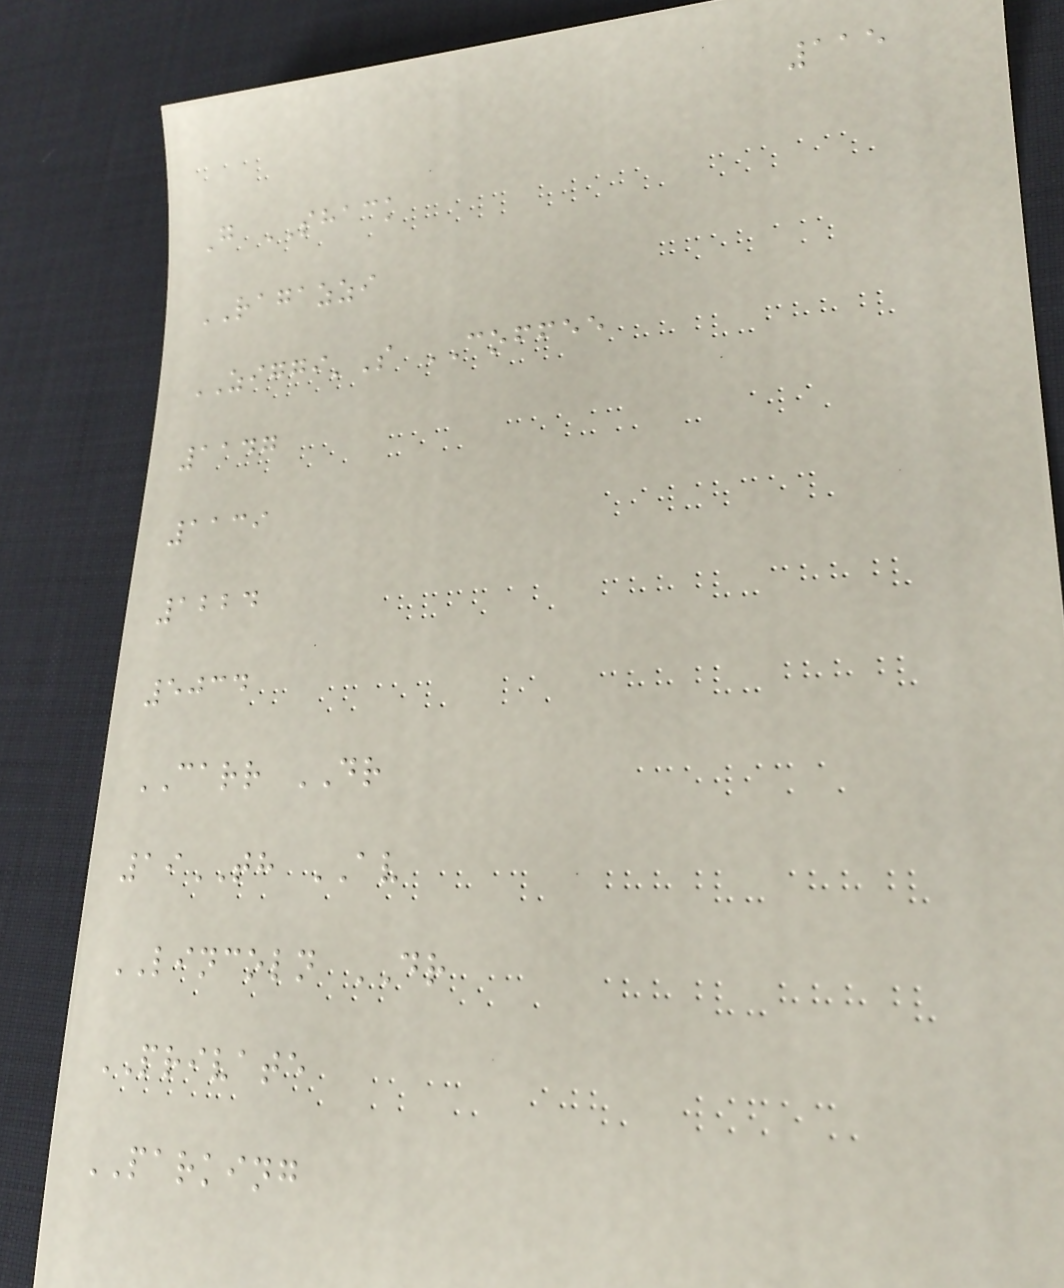115
G SHACK
RAGAZZI
ZIGGI'S COFFEE
1147
1139
1224
5034
CARR DR
19TH AV
LINCOLN DR
PRIVATE
PARKING
